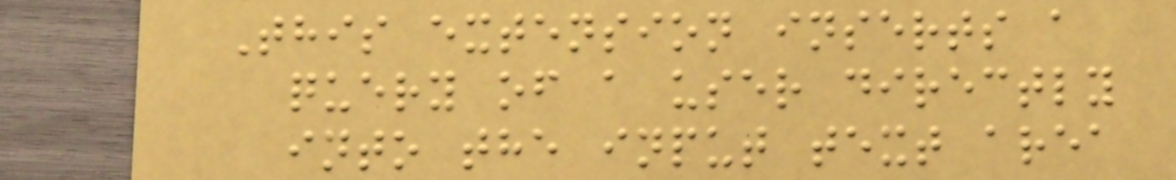This extension inserts a
query of a user directly
into the input text area
